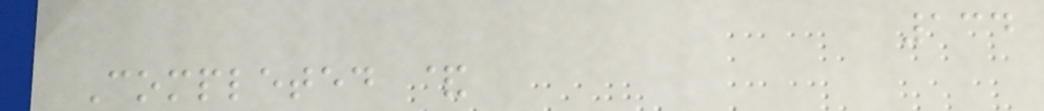134
Completed &
